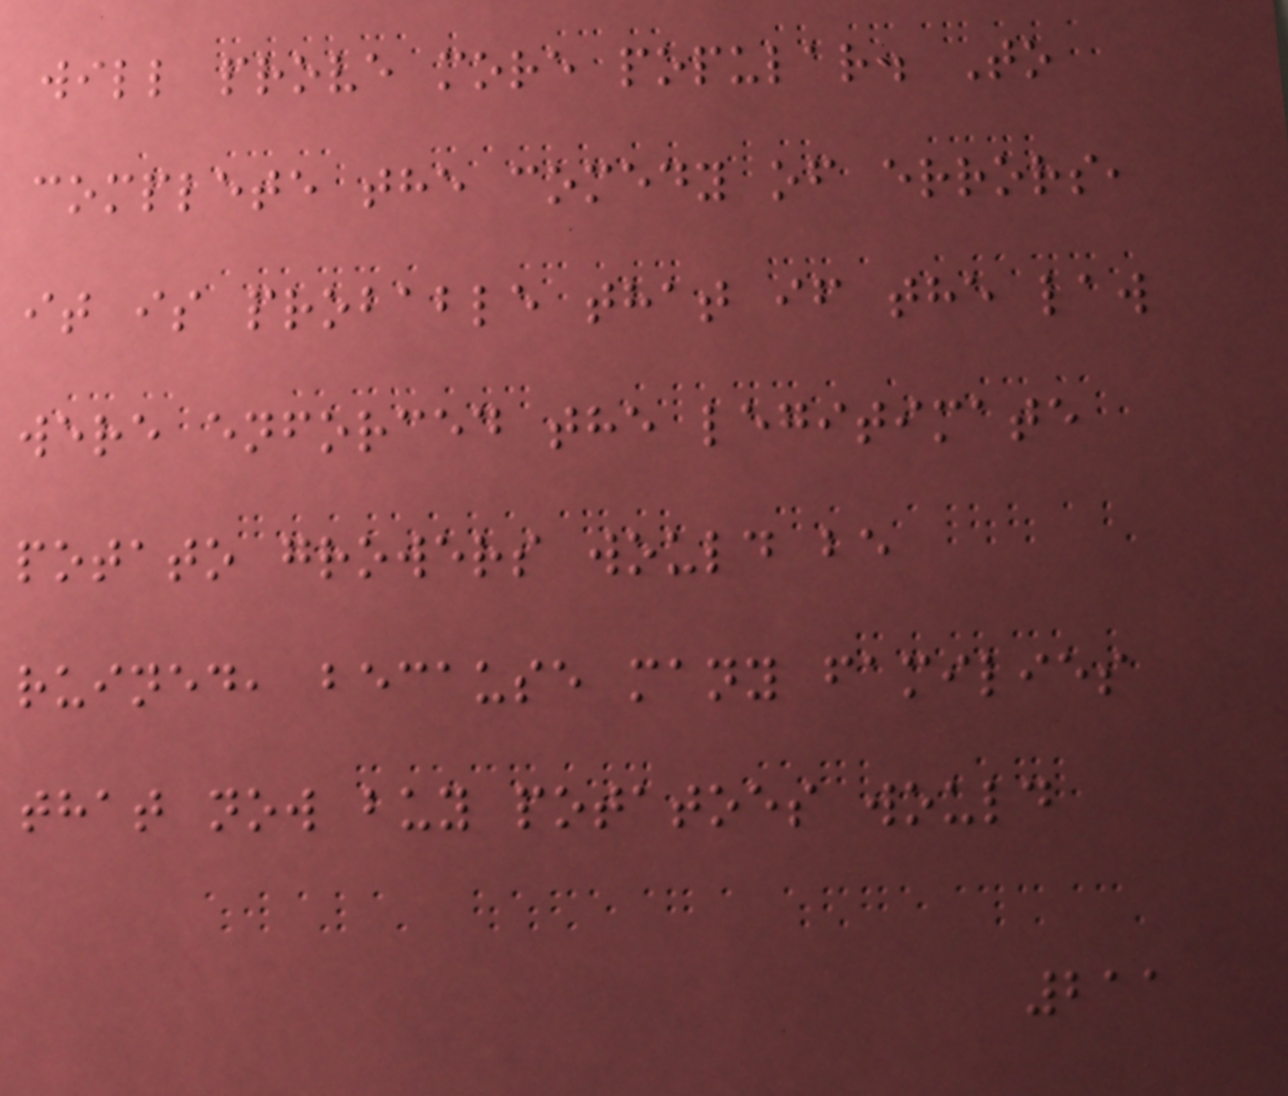will prove more popular. To
complete the comedy of errors,
it is probable that if the law
were enforced the legitimate
potato growers would be
ruined, because many families
that now buy potatoes would
211
